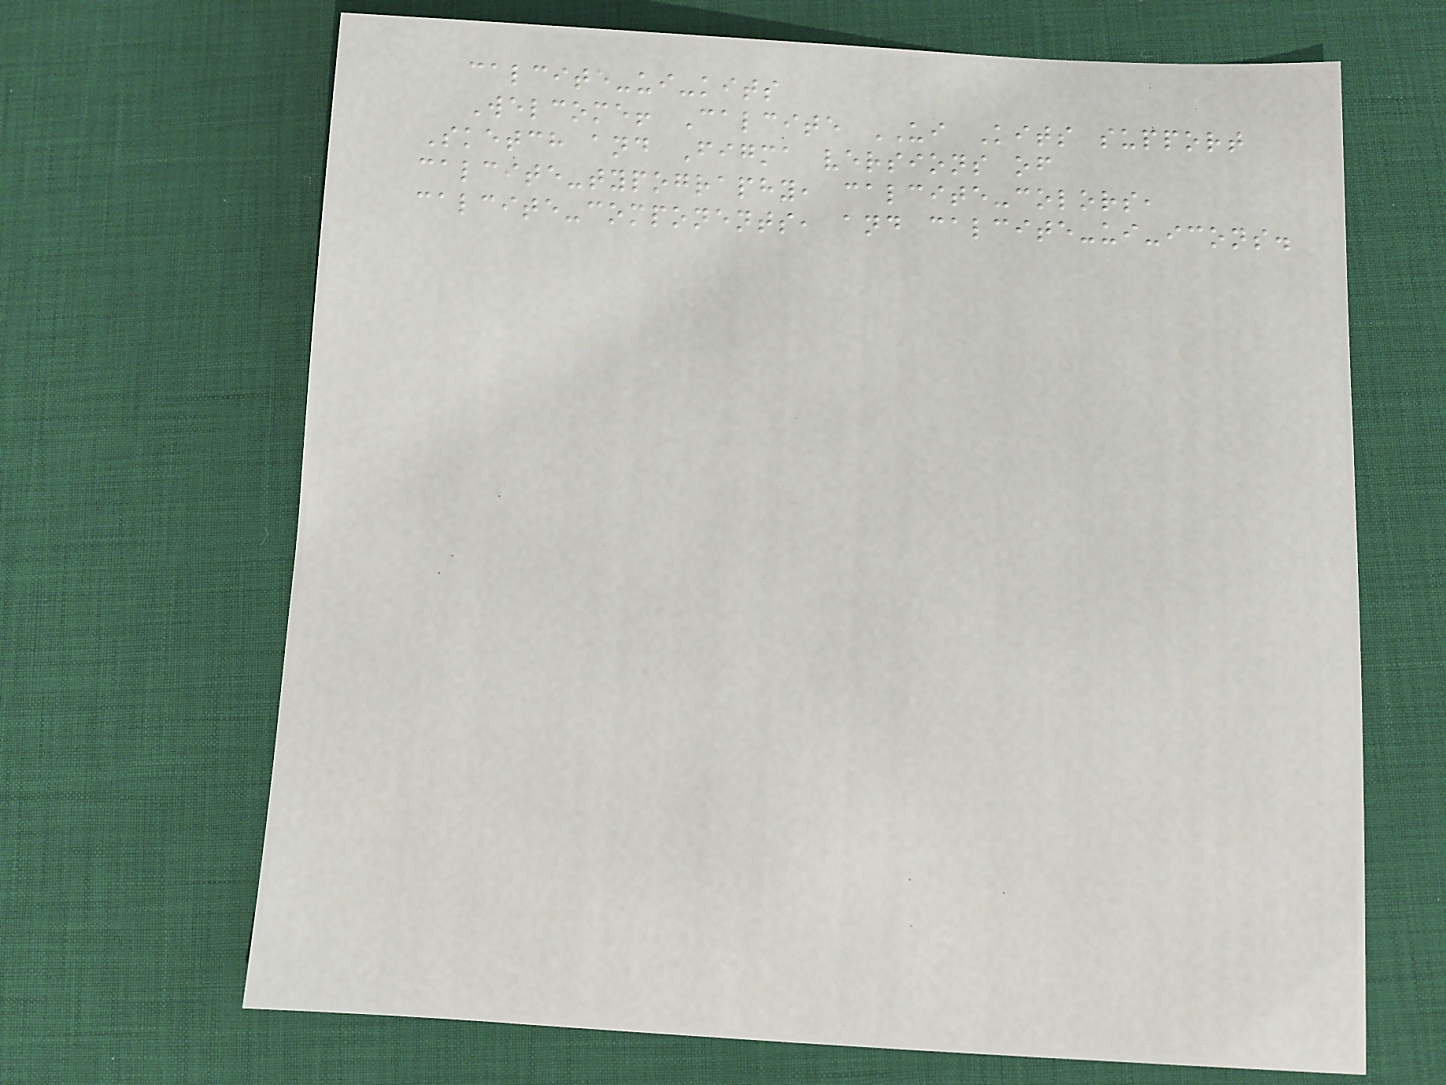calcite-ui-kits
Welcome! Calcite UI Kits support
Sketch and Figma versions of
calcite-typography, calcite-colors,
calcite-components, and calcite-ui-icons.
